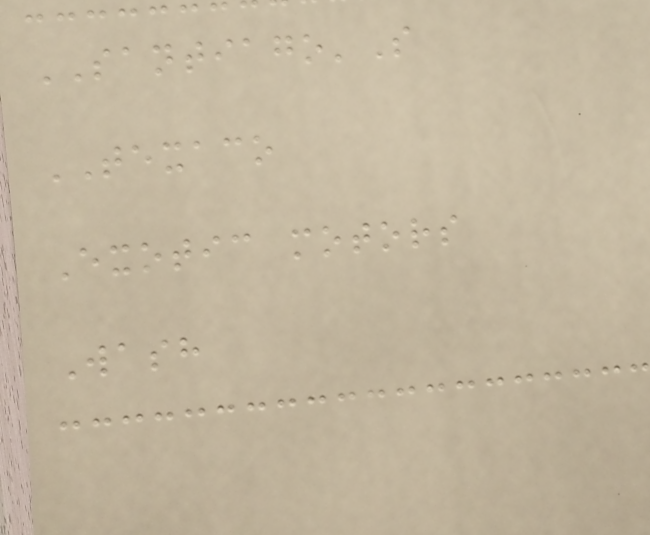SANTIAGO'S
TEXACO
Exotic motors
Wash
